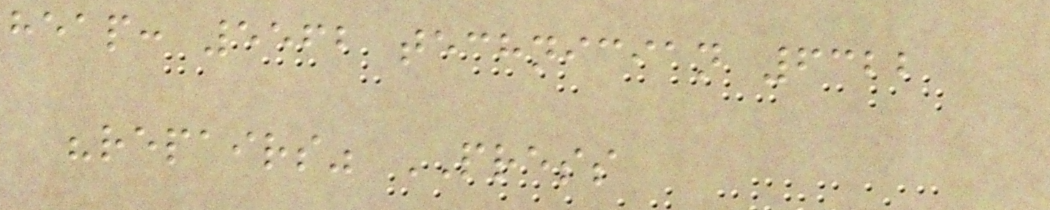heap: 5562 technician 6322
"repairs" PRESS
